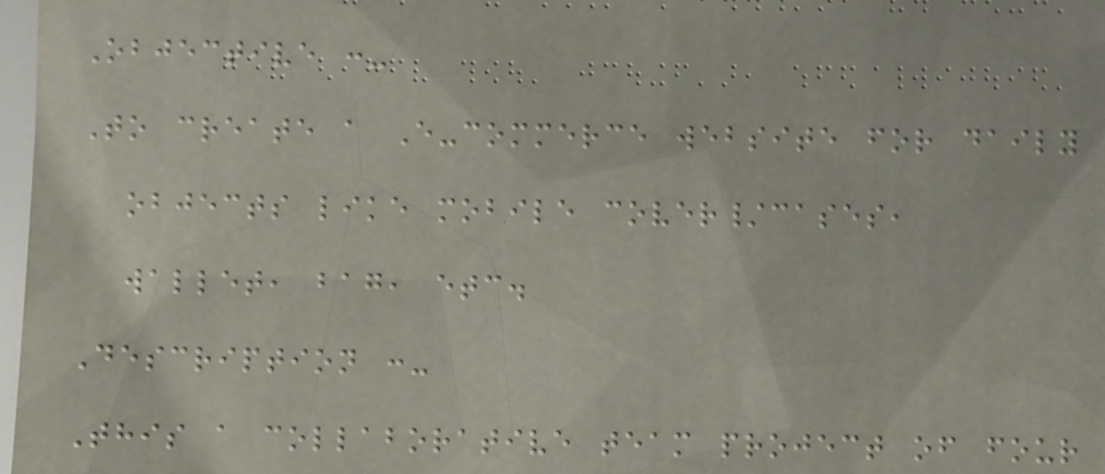Objective :-
To create a E-commerce website for daily
objects like mobile cover/cases,
wallet, bag, etc.
Description :-
This a collaborative team project of four
